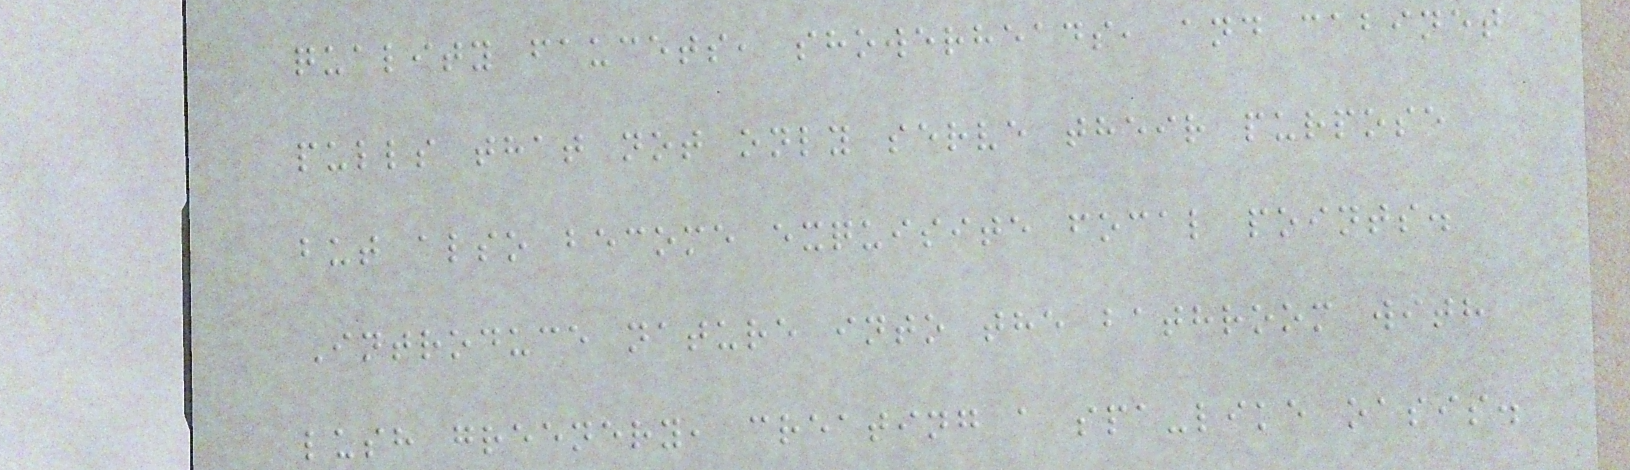quality faucets, showerheads, and cabinet
pulls that not only serve their purpose
but also become exquisite focal points.
Introduce nature into the bathroom with
lush greenery, creating a spa-like oasis.
